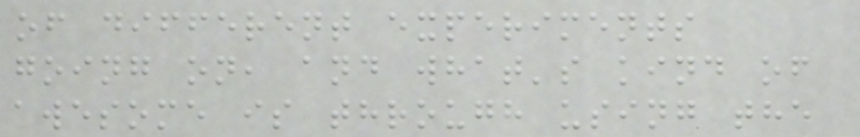of different experiments
going on, and what's kind of
awesome is through using the
